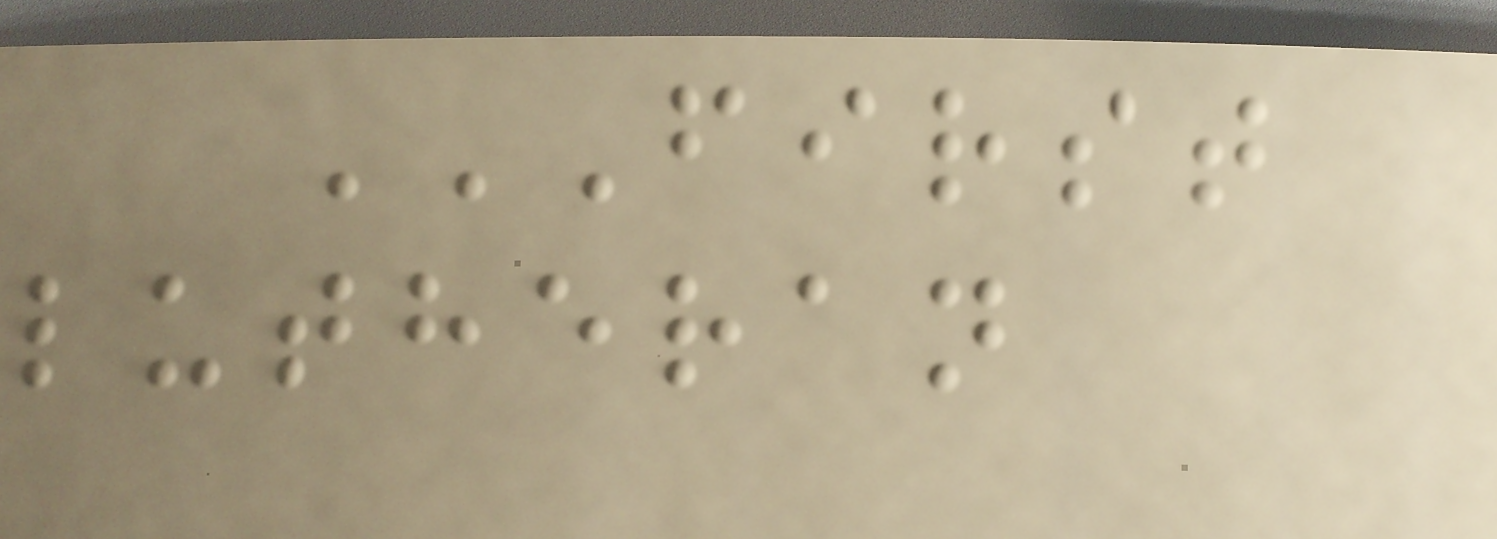FIRST
LUTHERAN
